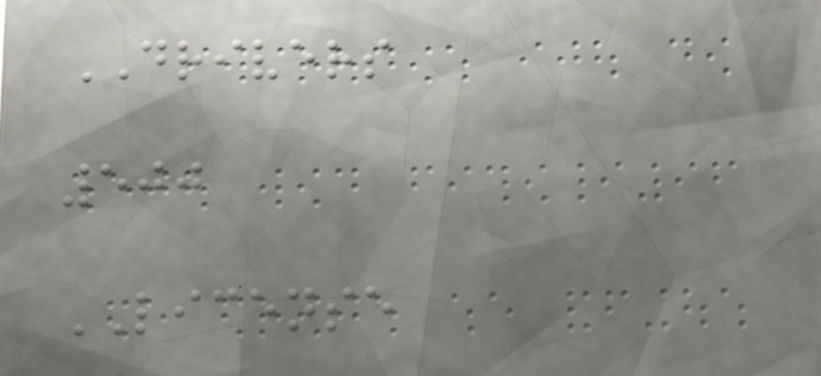DRIVERS
500
LICENSE
